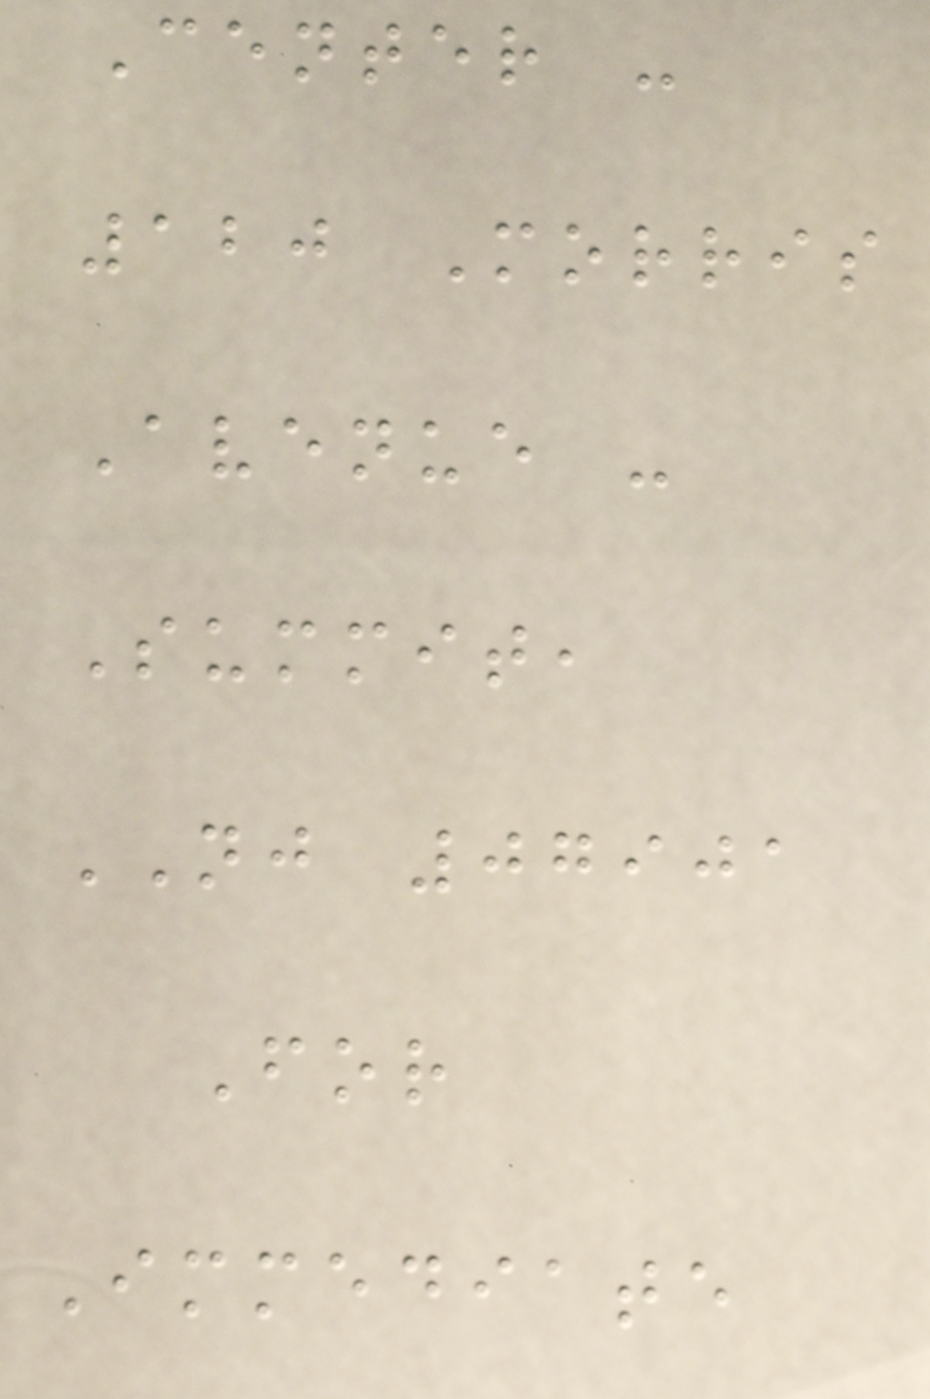Center -
120 Morris
Avenue -
Summit,
NJ 07901
For
Immediate
